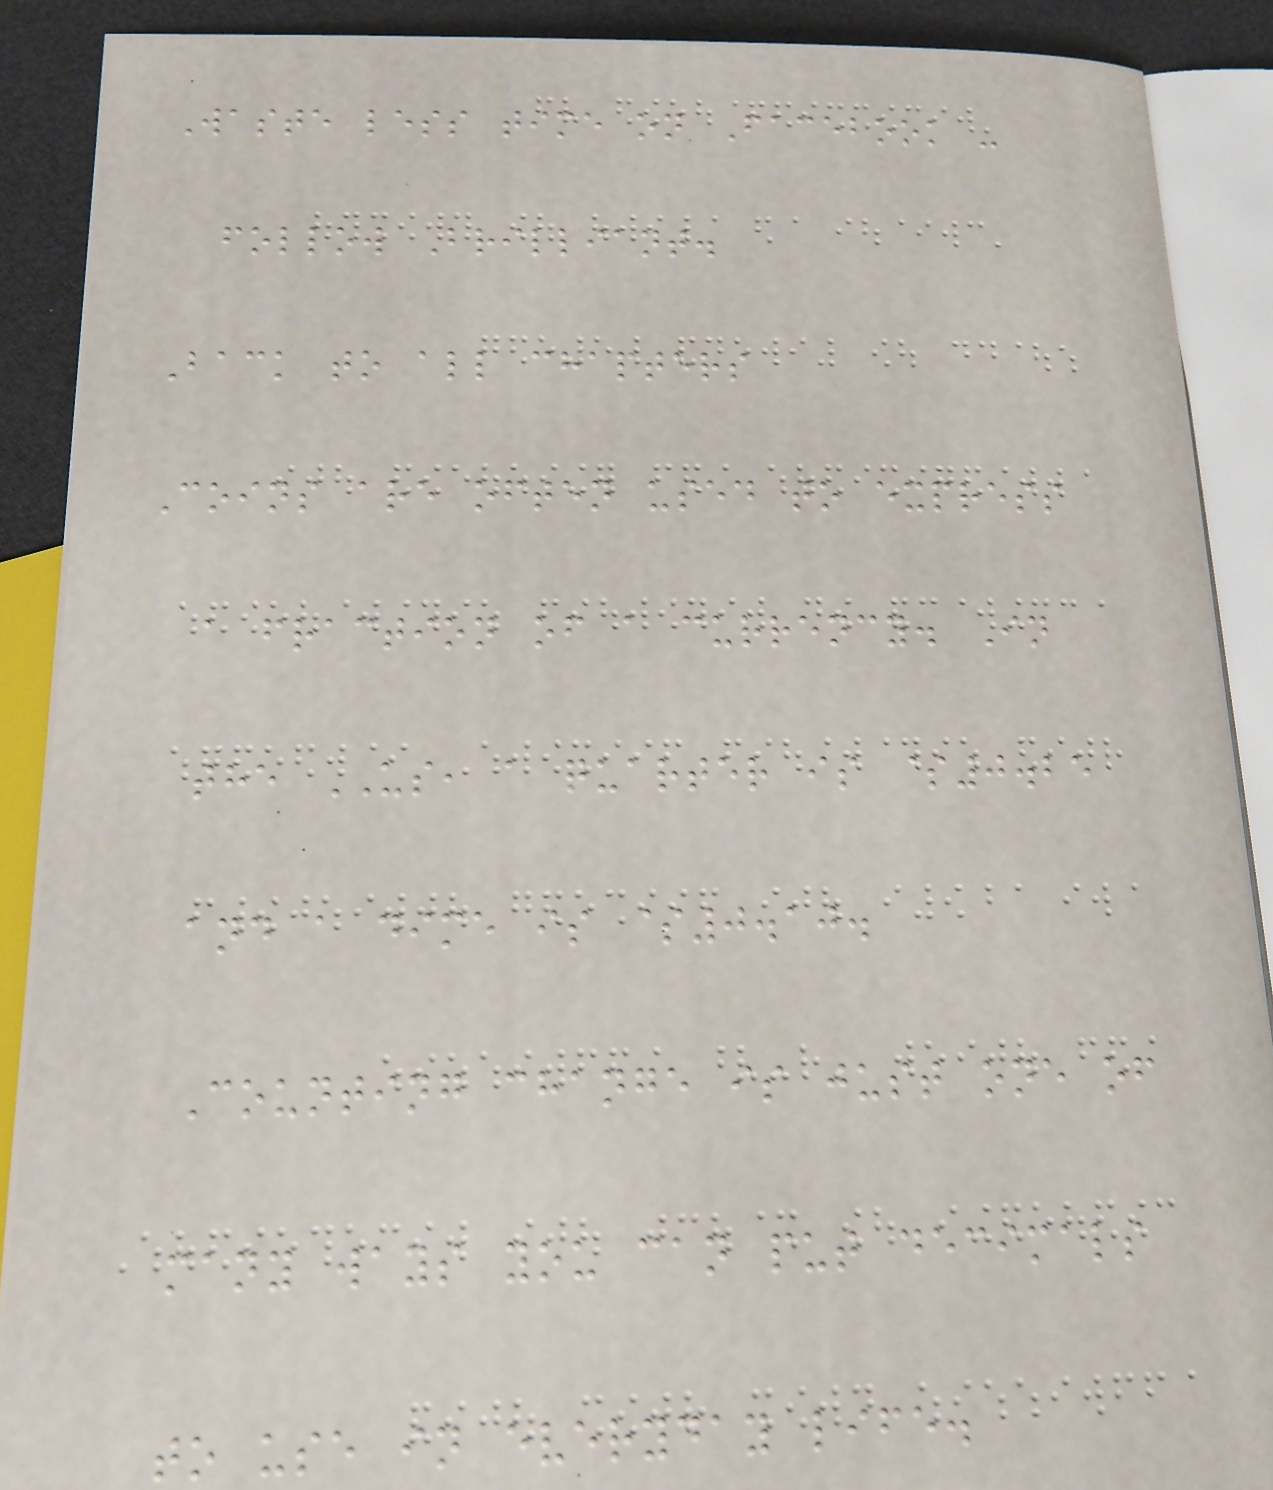Waste less time on Facebook -
follow Brilliant.
Back to all chapters
Coins are often used to express
a fraction of a currency. In
the US, a quarter is $0.25
and a dime is $0.10.
Counting change is just one of
many ways you can put decimals
to use in everyday life.
